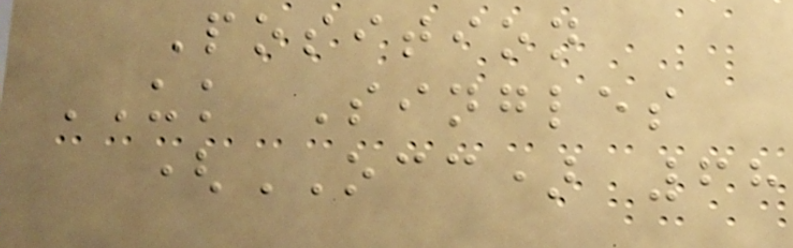Position
UK Singles
(OCC) 68
